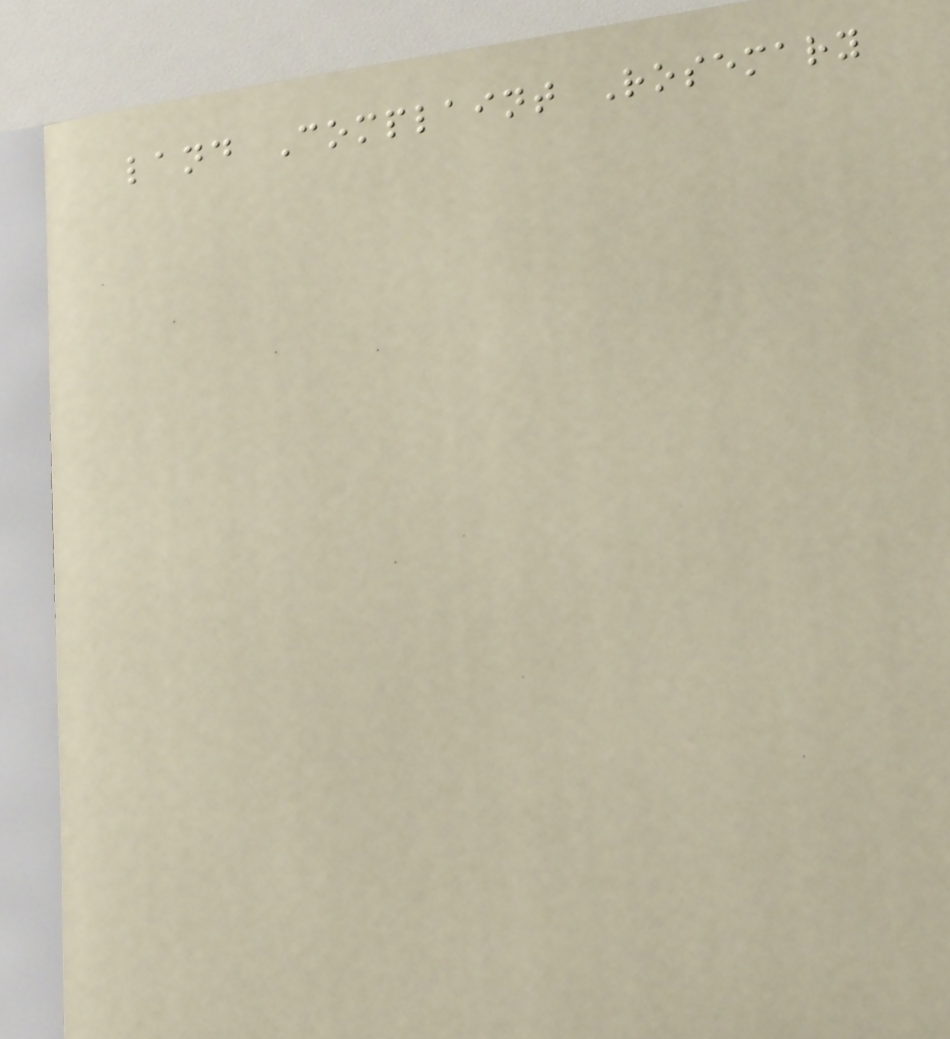land Complaint Rosemary
